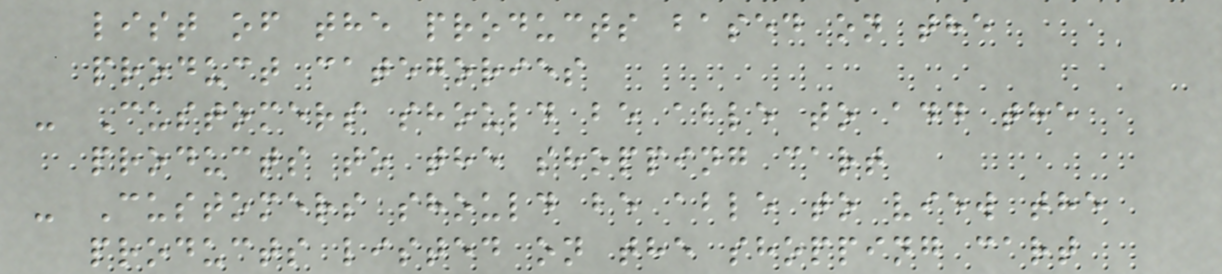list of the products based on the
product categories
- Customers should be able to add the
products to the shopping cart
- Customers should be able to view the
products listed on the shopping cart
